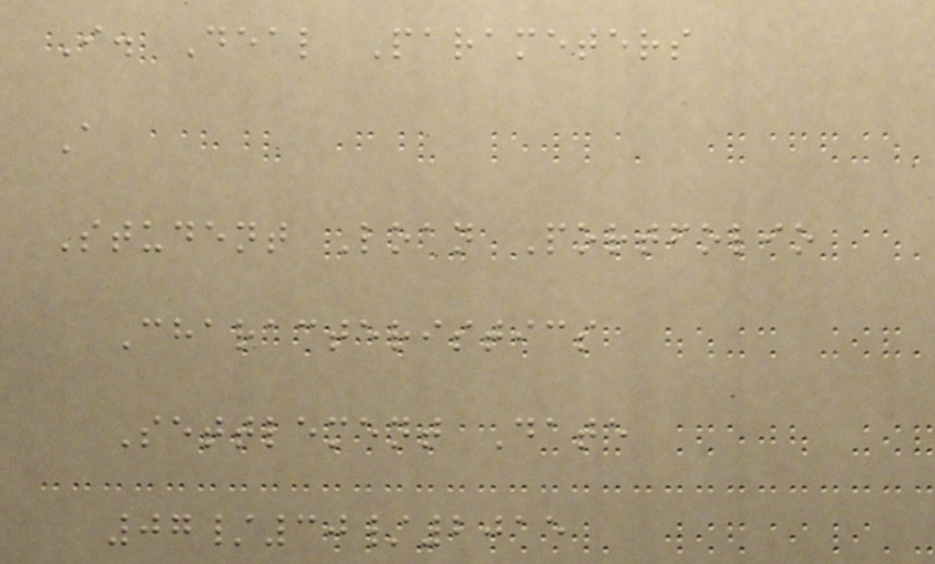I. Deal Parameters
A
Student Loan Portfolio
Characteristics
Settlement Date
07/30/2015
